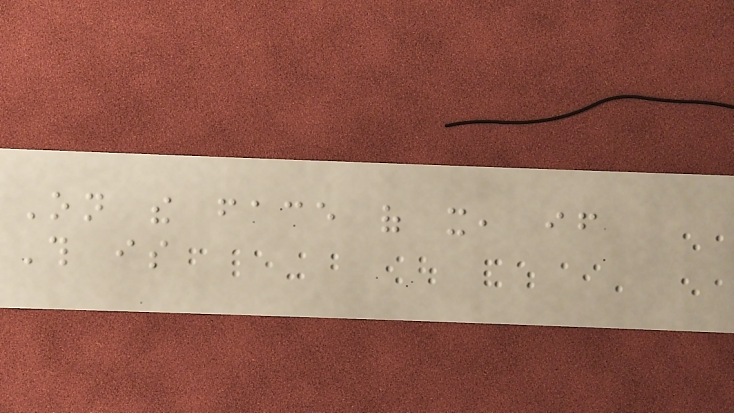On the face of it, if
This is
